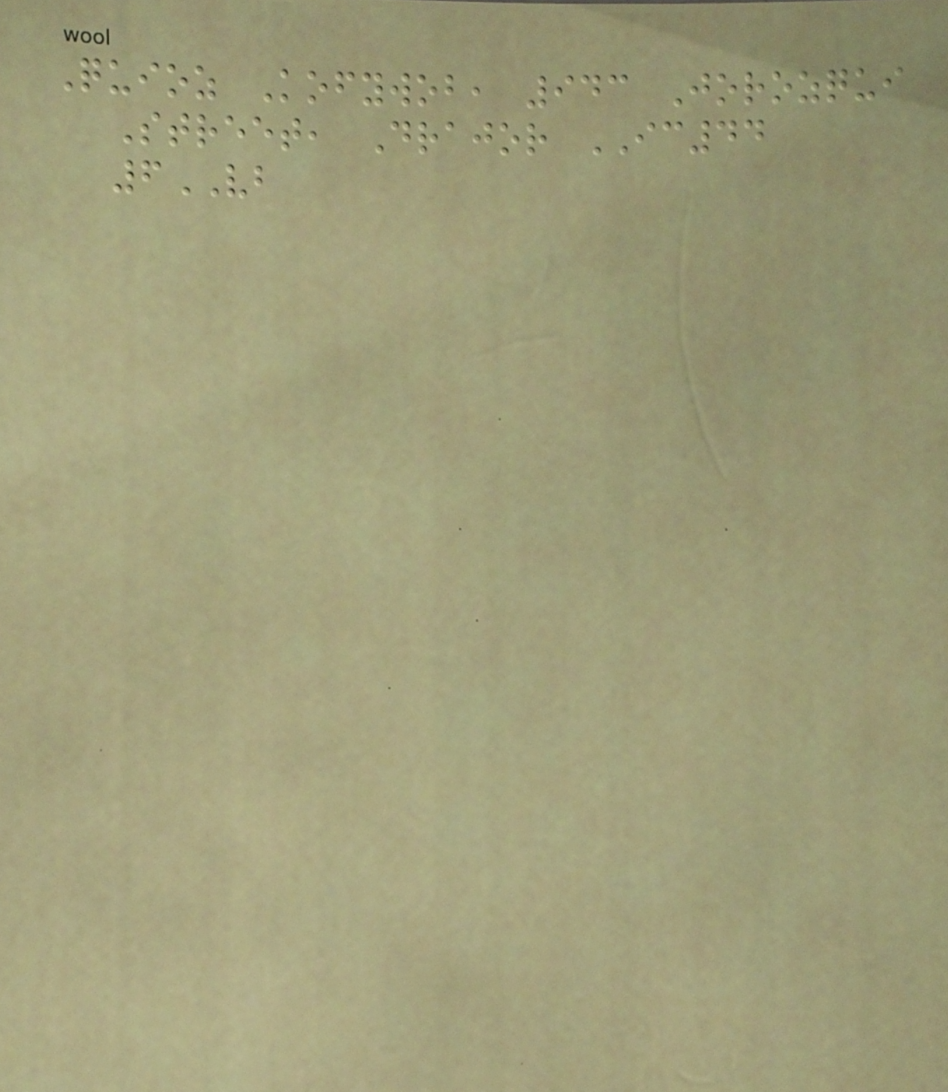Quioz Kofywob, 943 Jorozqui
Street, Drajor IC44
6VB
